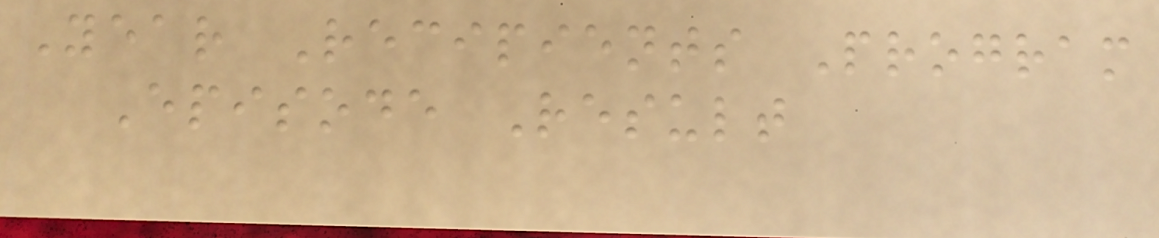Year Recipients Program
Episode Result
